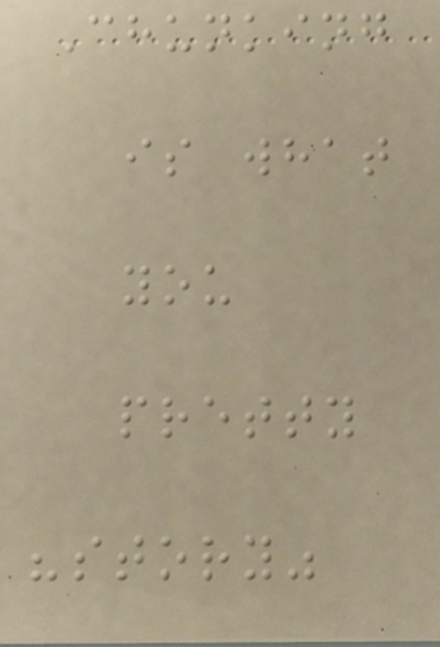Chunking
is what
you
pretty
"story"
